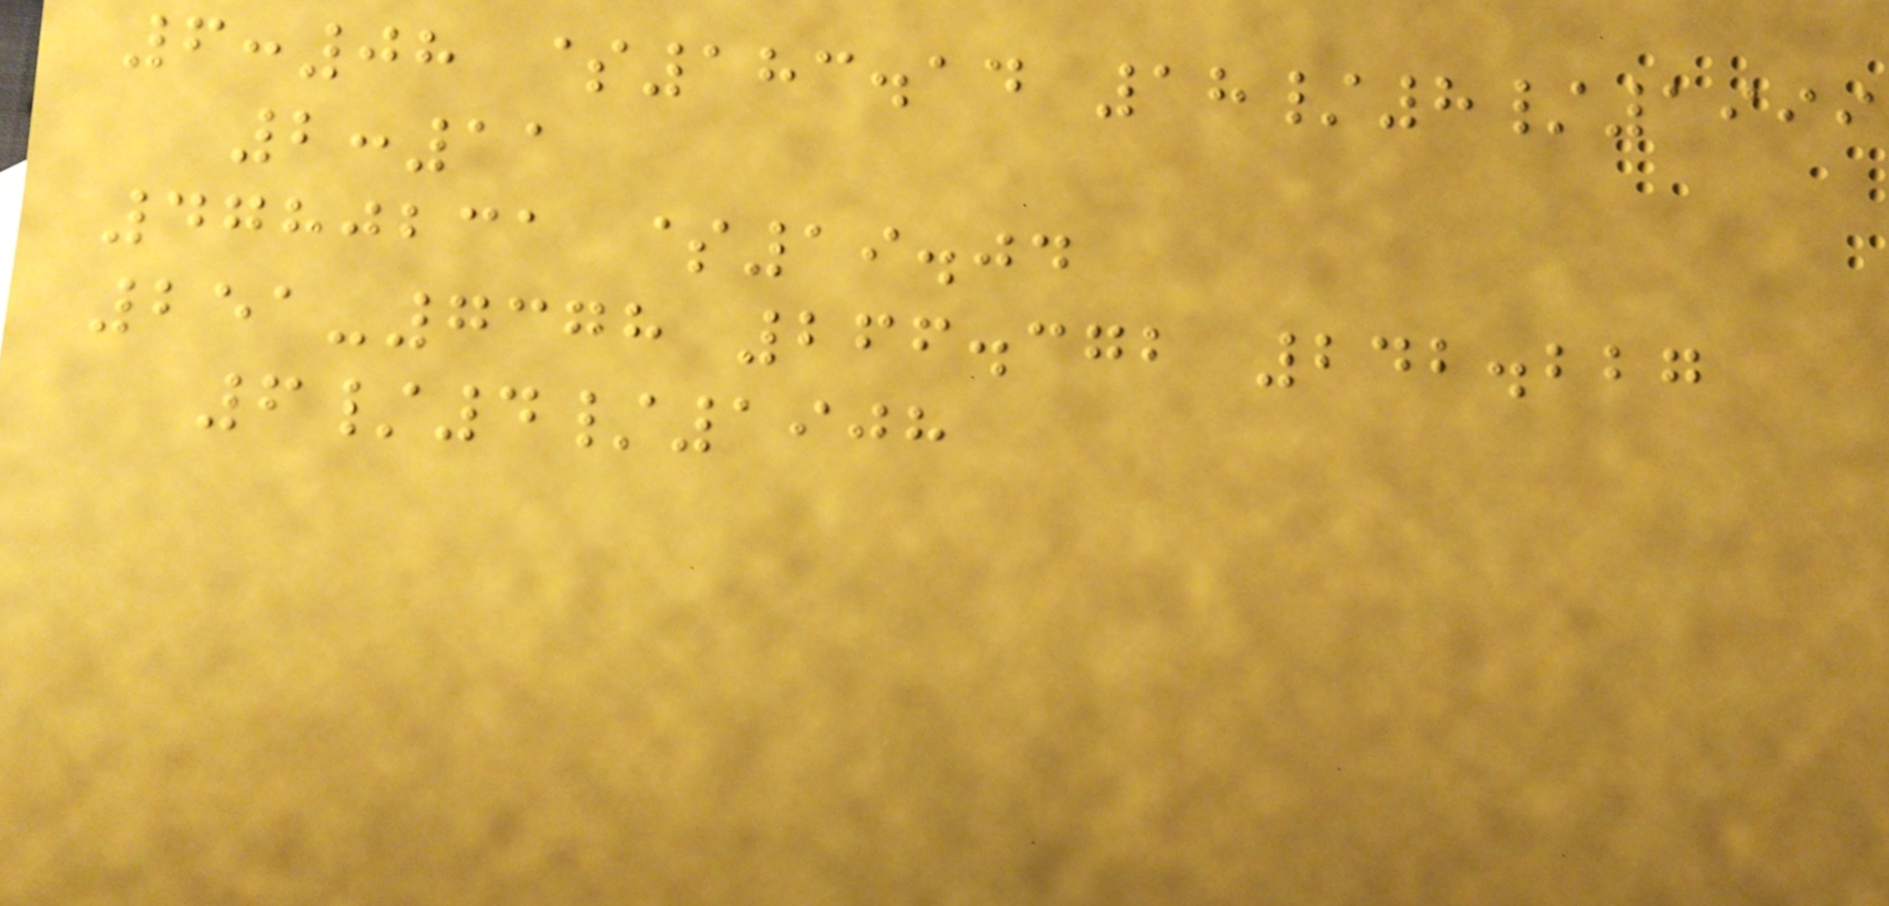6:08 $183.14 18/8/1999
2:11
4780231 $19.04
251-7378 266.372 242.227
6/4/1908
